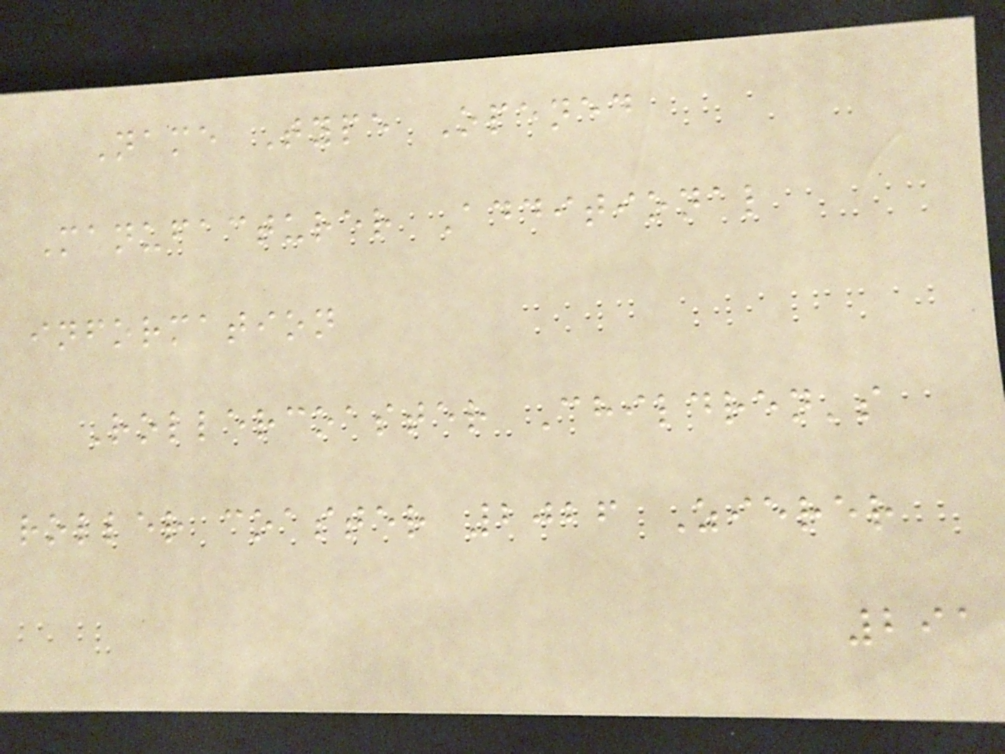Name Type Opened
Manufacturer Additional
information
Rollercoaster Children's
roller coaster 2026 Zierer
291
